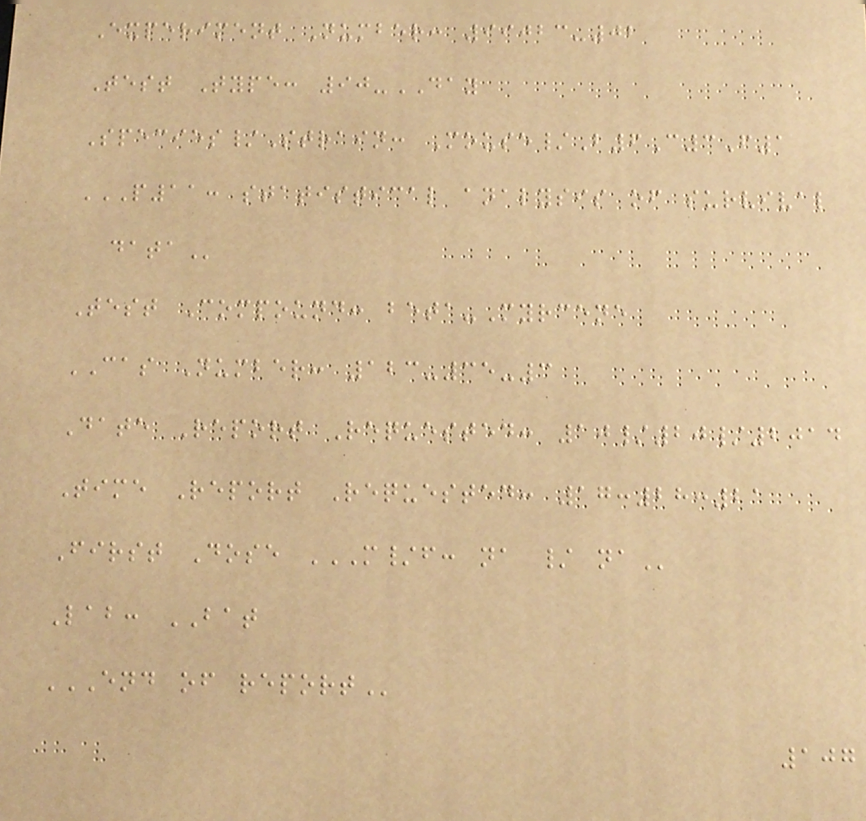Experiment Number: 99023-02
Test Type: 90-DAY
Species/Strain: Mouse/B6C3F1
P11: STATISTICAL ANALYSIS OF SURVIVAL
DATA
Test Compound: beta-Myrcene
CAS Number: 123-35-3
Date Report Requested: 10/20/2014
Time Report Requested: 17:28:21
First Dose M/F: NA / NA
Lab: BAT
END OF REPORT
107
